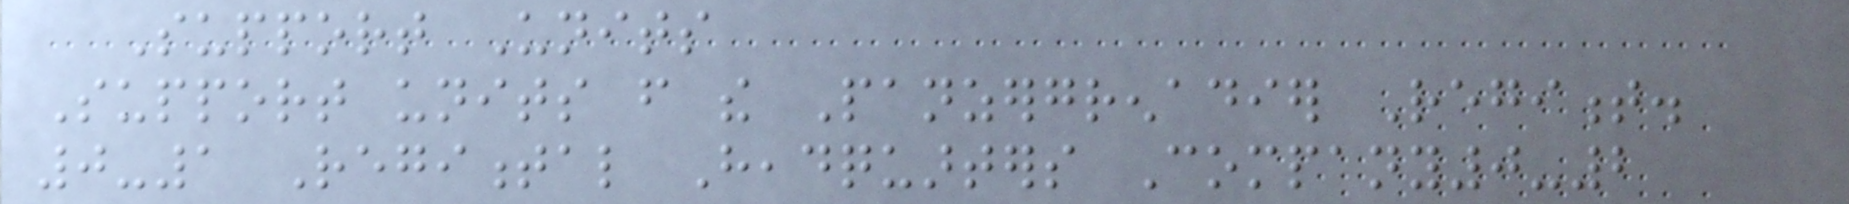Support Units
Support units from the Panzergrenadier Regiment.
0-1 Regimental Headquarters Company0-2
